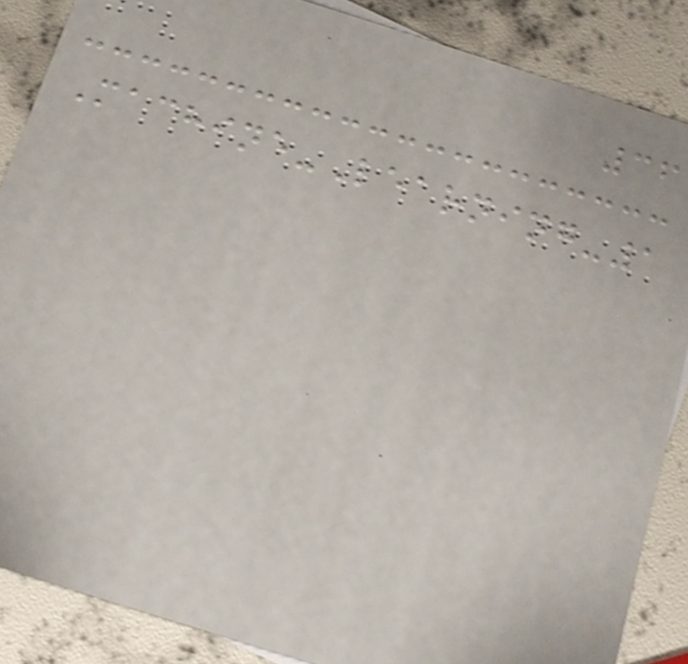36
Machine-Learning-1
